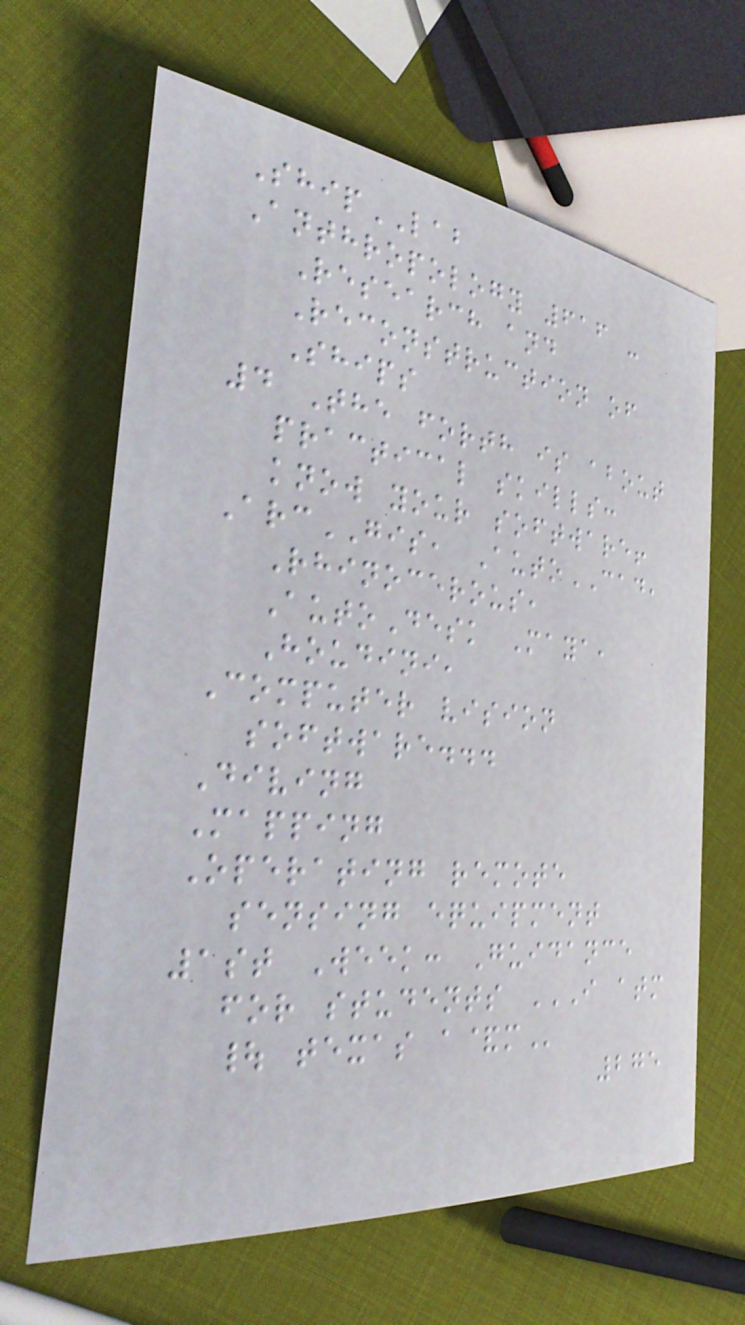ShipLAB
Anthropology 616 -
Research and
Reconstruction of
Ships
4 The forth is about
practical skills:
know your software!
ArcGIS, AutoCAD,
Rhinocerous,
AutoDesk Maya,
Houdini,
Computer vision
software...
Diving
Mapping
Operating remote
sensing equipment
1st Week: Guidance
for students I ATM
| TEXAS A&M
275
